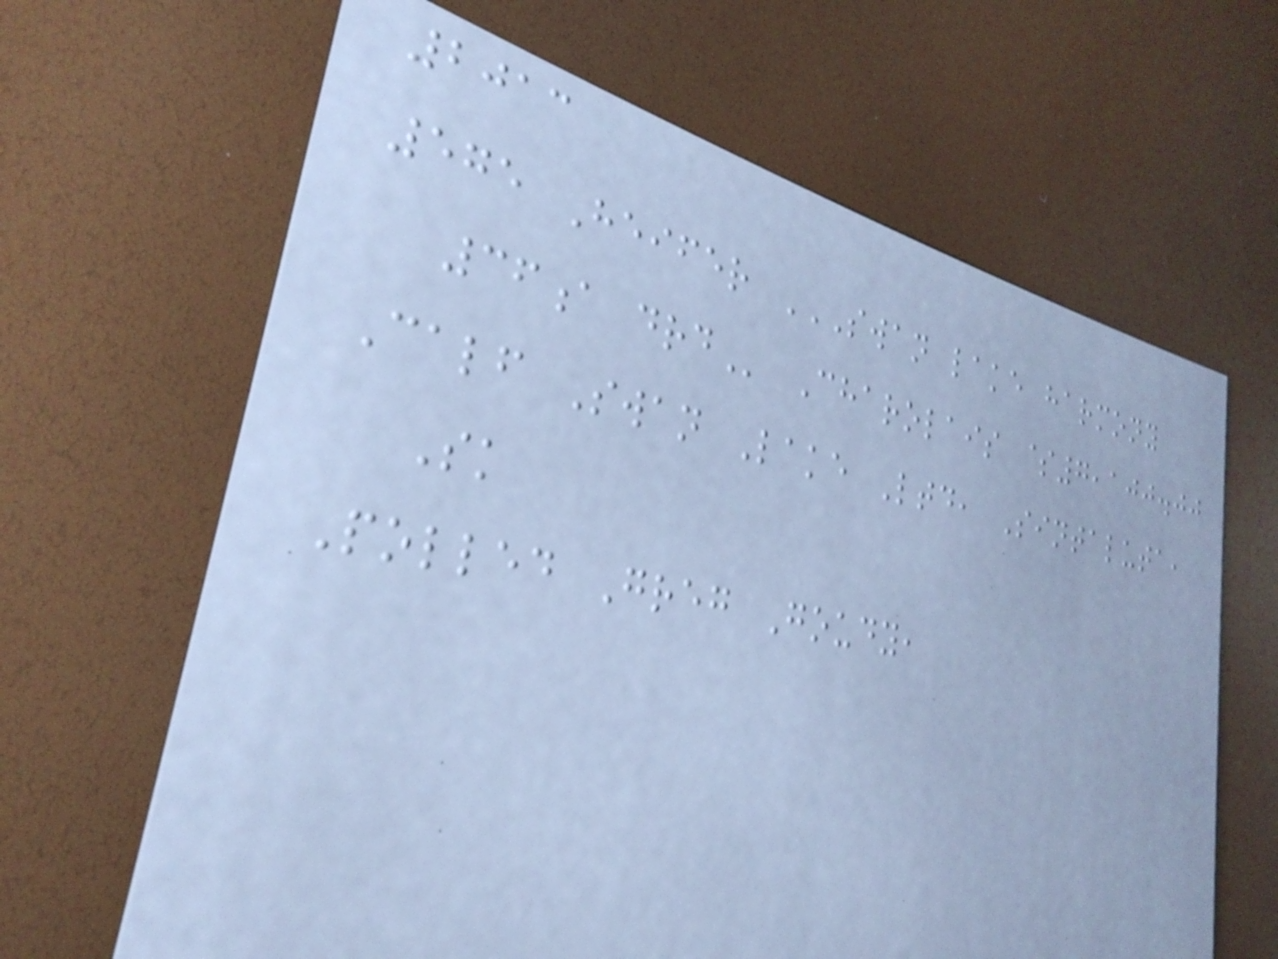2013
575 Heifer SWAN LAKE HARMONY
36A DRD Charolais $7,100.00
Calf Swan Lake Ltd, Sintaluta,
Sk
Polled Greg Goudy,
